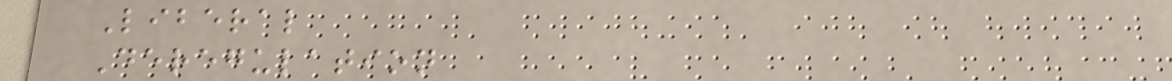Liberal
Deregulation
